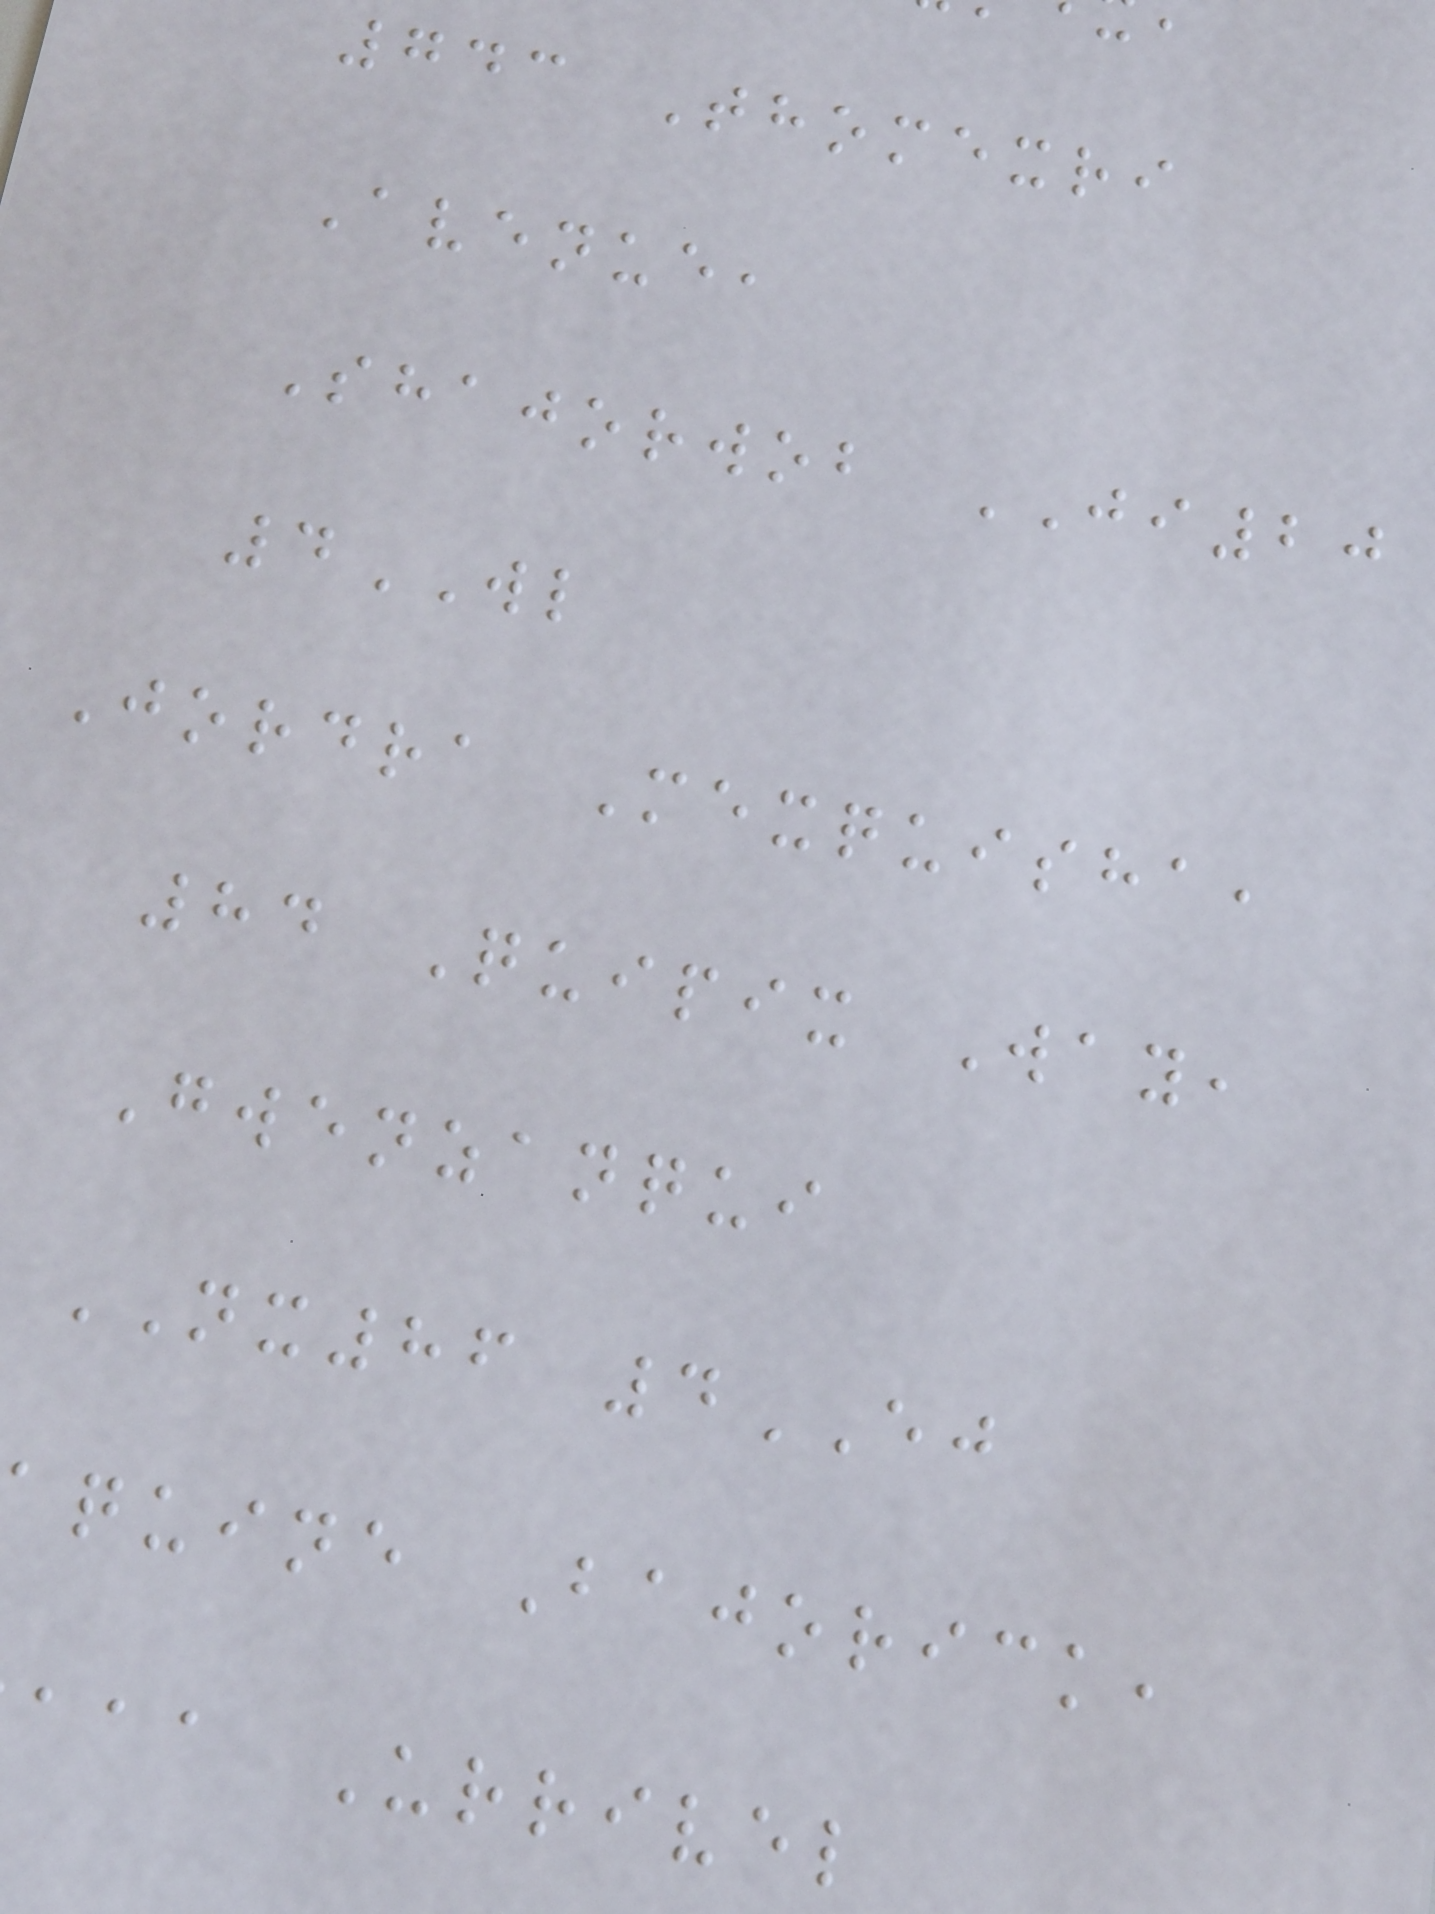743 Thomexri
Avenue,
Shajorwob JI20
4WL
Jordra Mexquisha,
84 Quipix Way,
Gwenzanqui
NX86 4EJ
quine Bajorick,
aaa Urrivel
